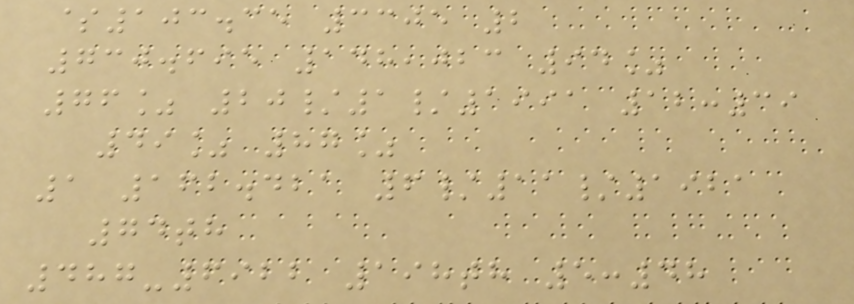$103.35 3305 2
730.695 148,023 94%
76% 20/1/1991 12:39
49% 87%
1 162.421 6/11/1921
74th
487-6922 198th 5:48
